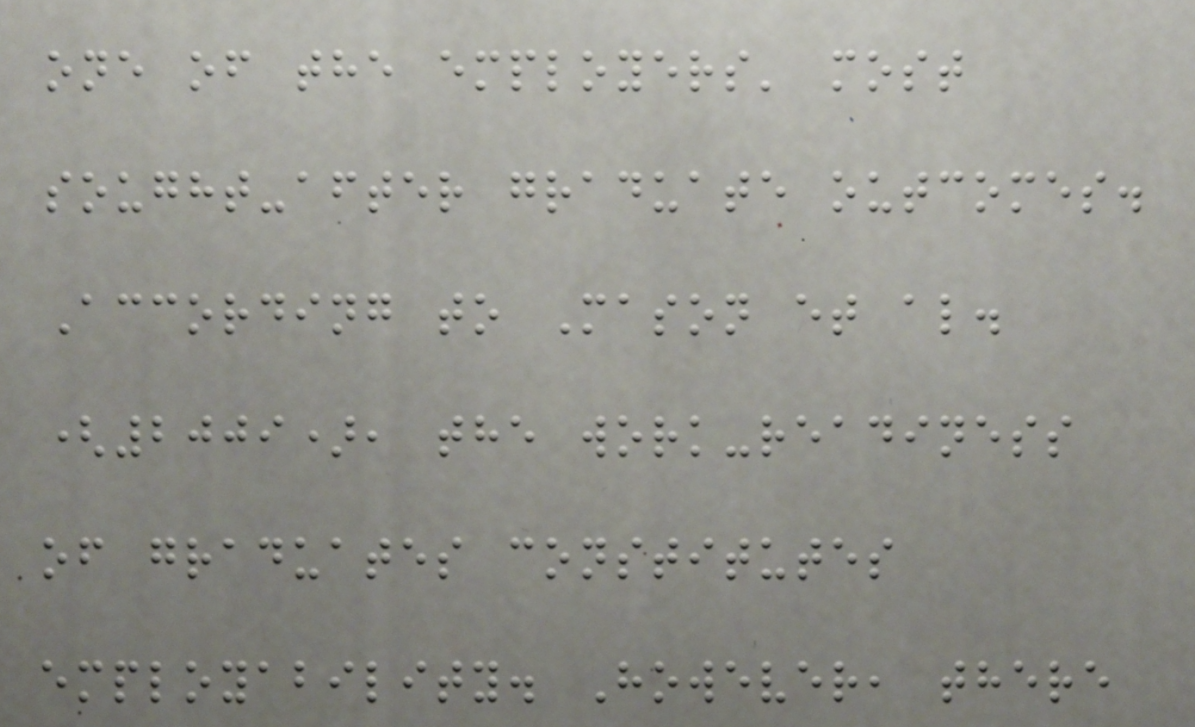one of the employers' most
sought-after graduate outcomes.
According to Mason et al.
(2009), the work-readiness
of graduates constitutes
employability. However, there
